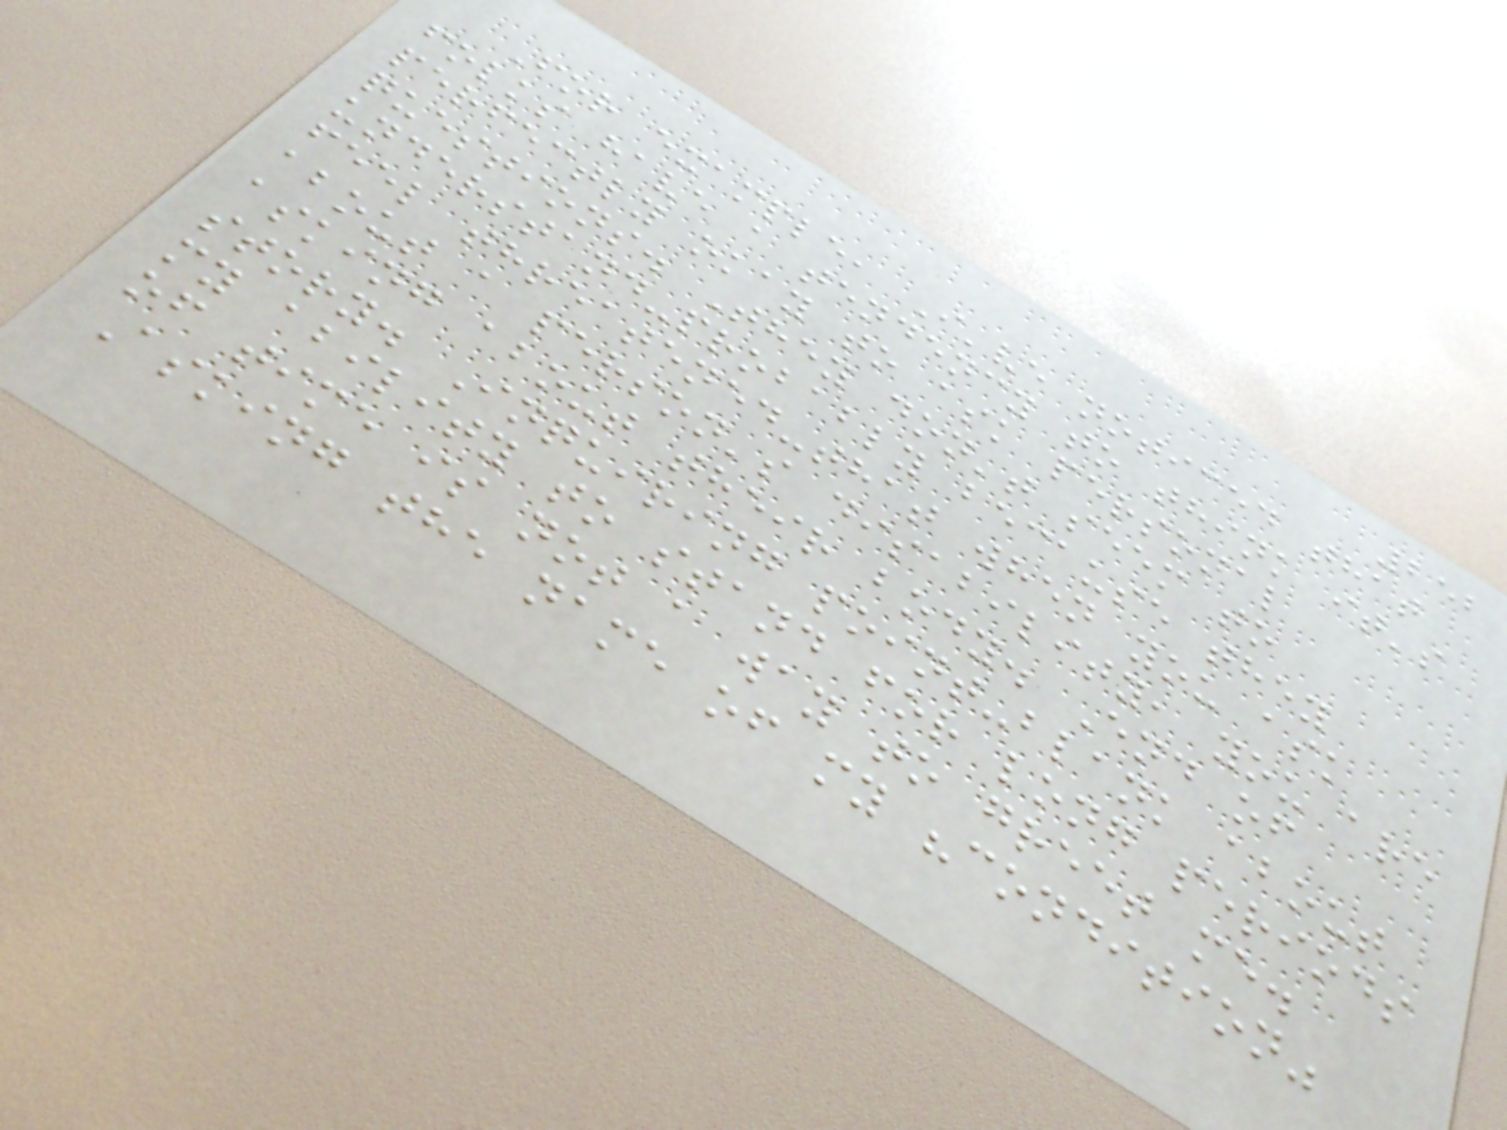252
For example, I've noticed that
folks have a tendency to think it's
perfectly okay to ask personal
questions. They don't seem to
understand-probably because they
feel threatened-that when you ask
about a person's disability, you are
asking about their body. End of
story. Inquiring point-blank about
my ability to stand for long periods
of time is not a way to greet me.
Asking the name of my "condition"
